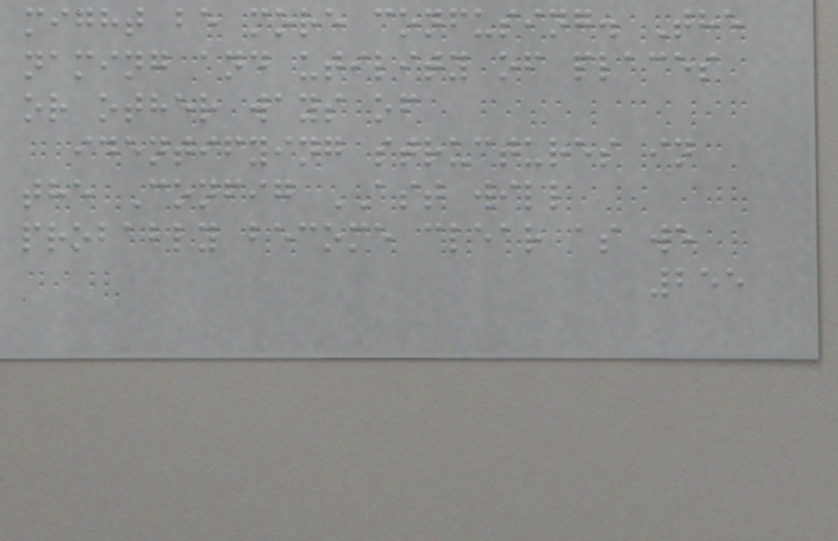might be more confusing. The
naming and utility of places
or other ways of
identifying structures in
the Config AST will
probably become clear as we
255
